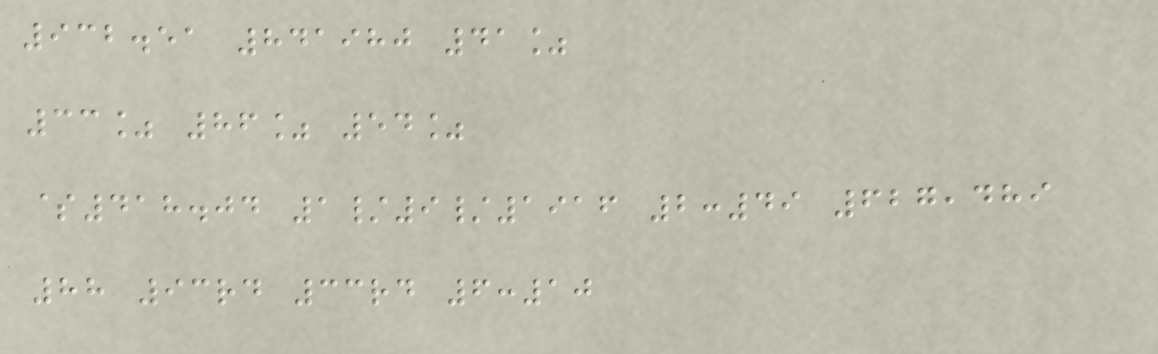932.51 841980 41%
33% 86% 54%
$418.04 1/9/1916 2:49 627,489
88 93rd 33rd 6:10
